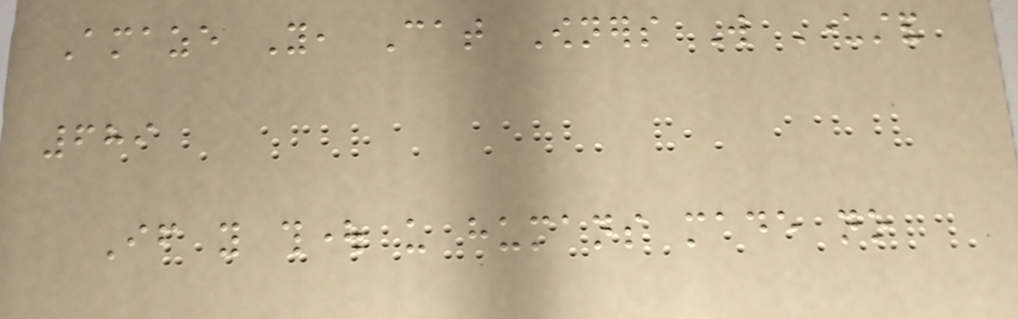Amaze You, Cat Owners Will Understand
689
If you thought us humans made no
